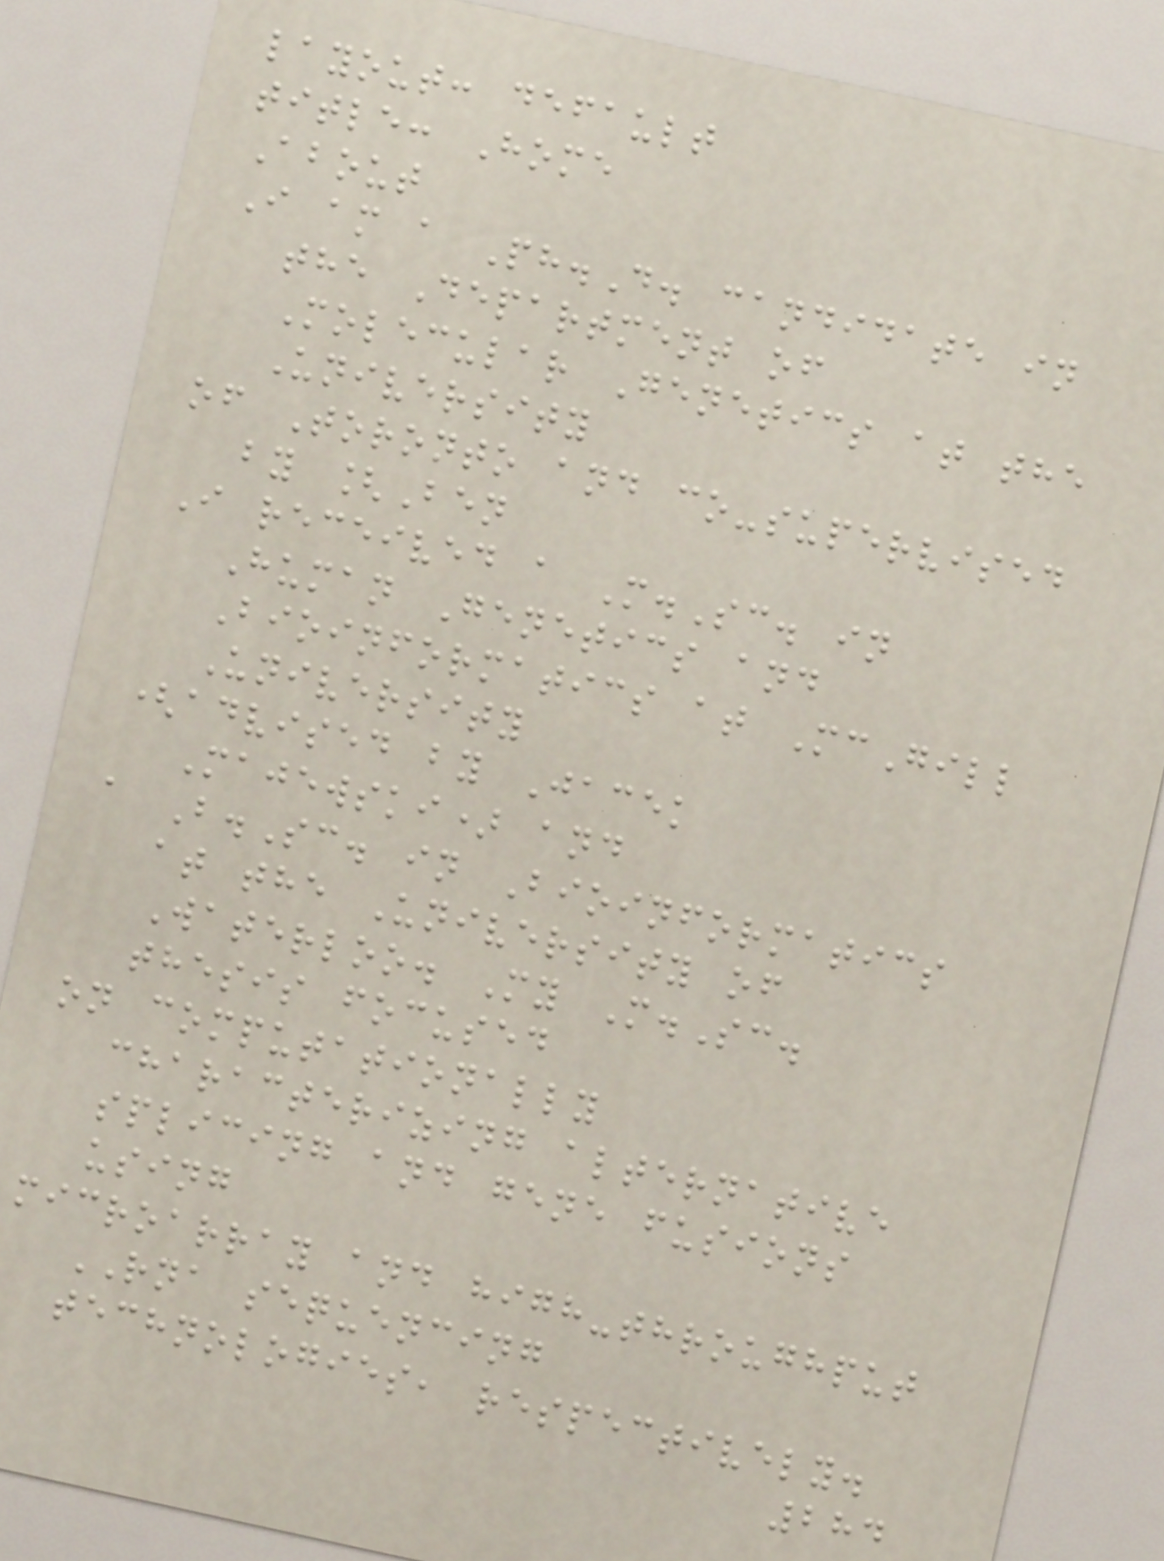layout: default
title: Home
About
I am a Ph.D. candidate in
the Department of
Molecular Genetics at the
University
of Toronto and co-supervised
by [Ben
I received a M.Sc. in
Human Genetics and
Bioinformatics at McGill
University
(advised by Jacek
Majewski) and
a B.Sc. in Bioinformatics
at the University of
Waterloo. My M.Sc.
thesis focused
on computationally
characterizing alternative
splicing and gene fusions
using
microarray and high-throughput
RNA sequencing
technologies, respectively.
284
